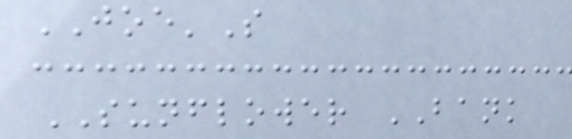JOE'S
SUNFLOWER BANK
